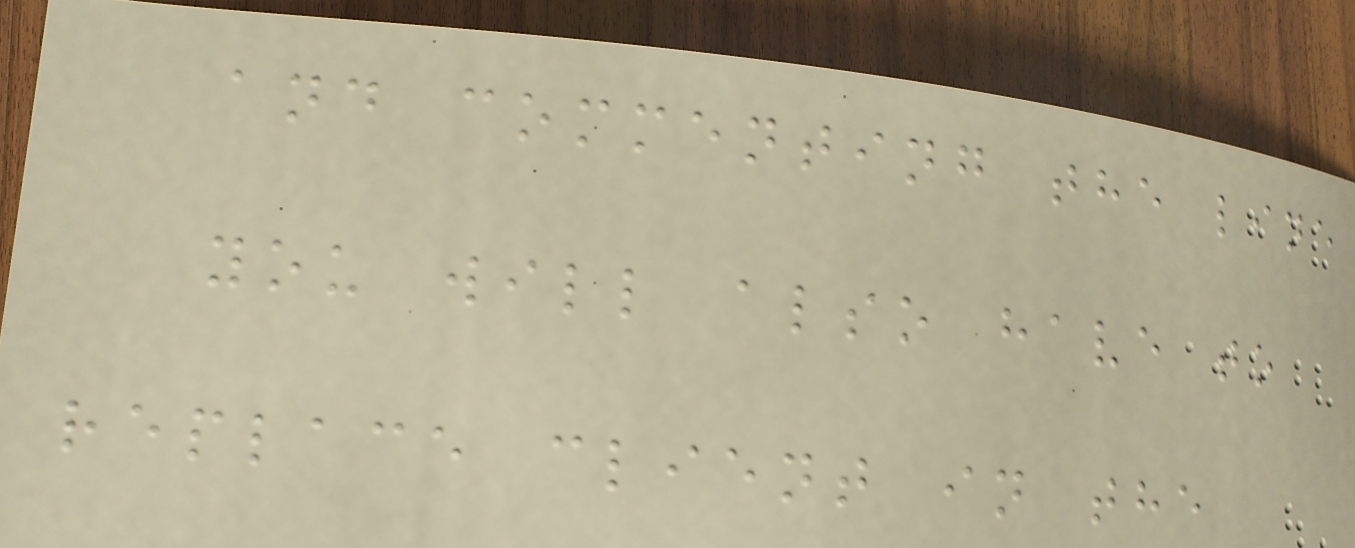and commenting the line
you will also have to
replace client in the
